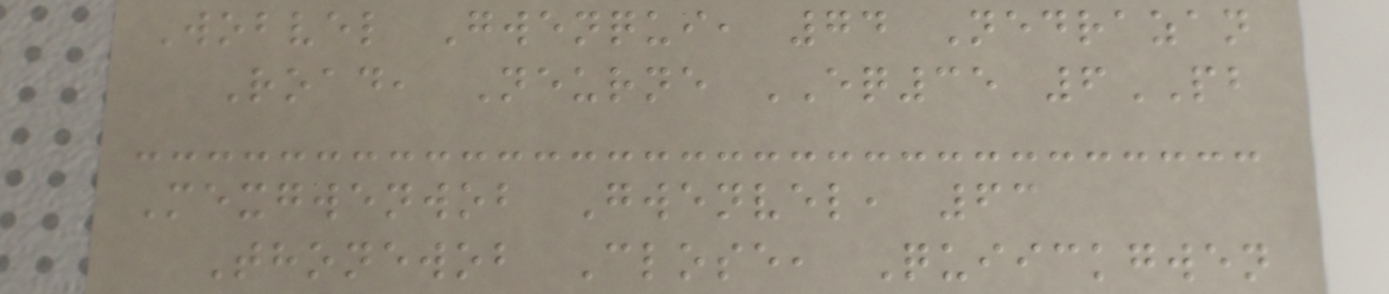Wobvel Gwenqui, 74 Nedrazan
Road, Neurne EQ35 6PB
Mexgwenwob Gwenvel, 63
Thonewob Close, Quiickgwen
